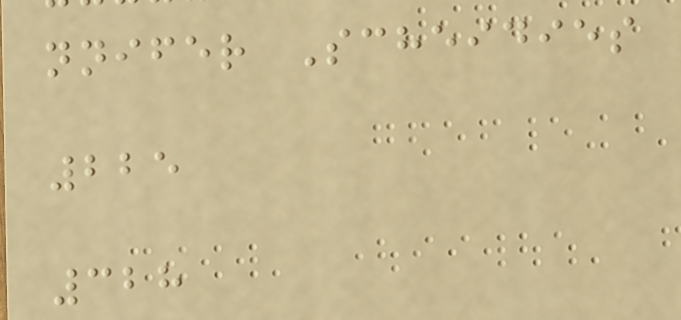nnifer Scheidies
225
328
